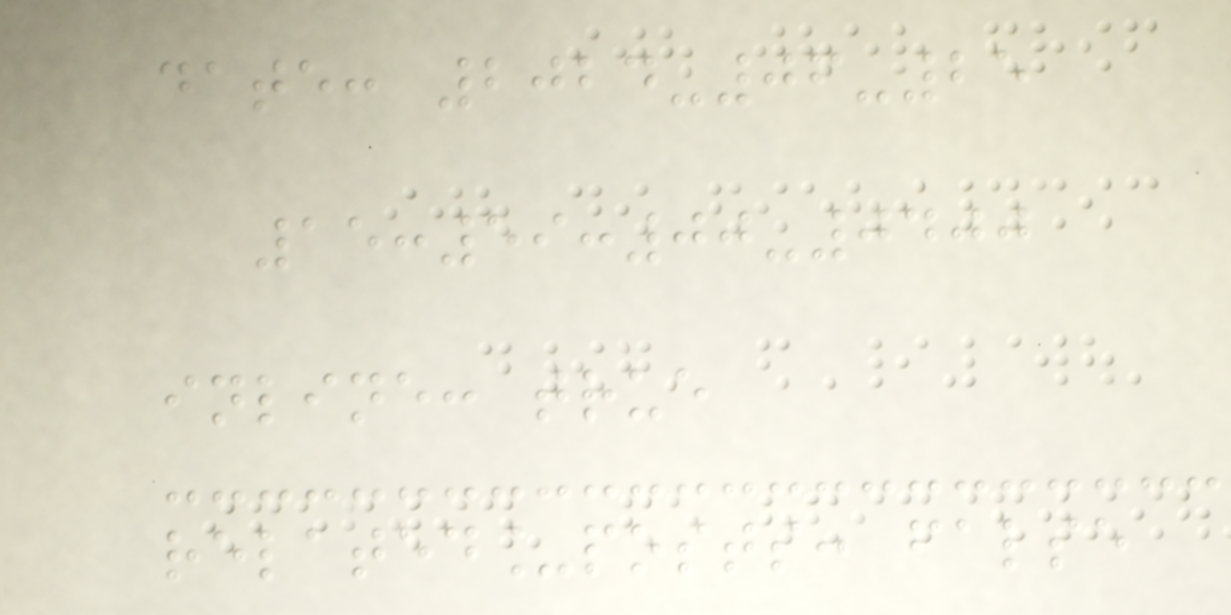date: 2024-06-25
15:59:00-0400
inline: true
related_posts: false
